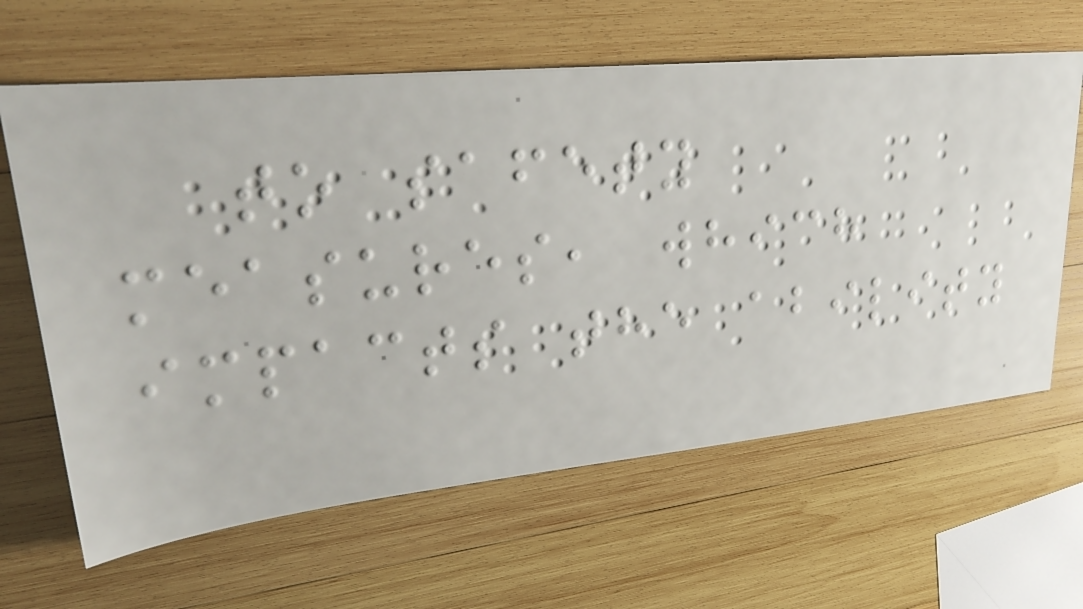to safety
measures, which
impacts the ability
